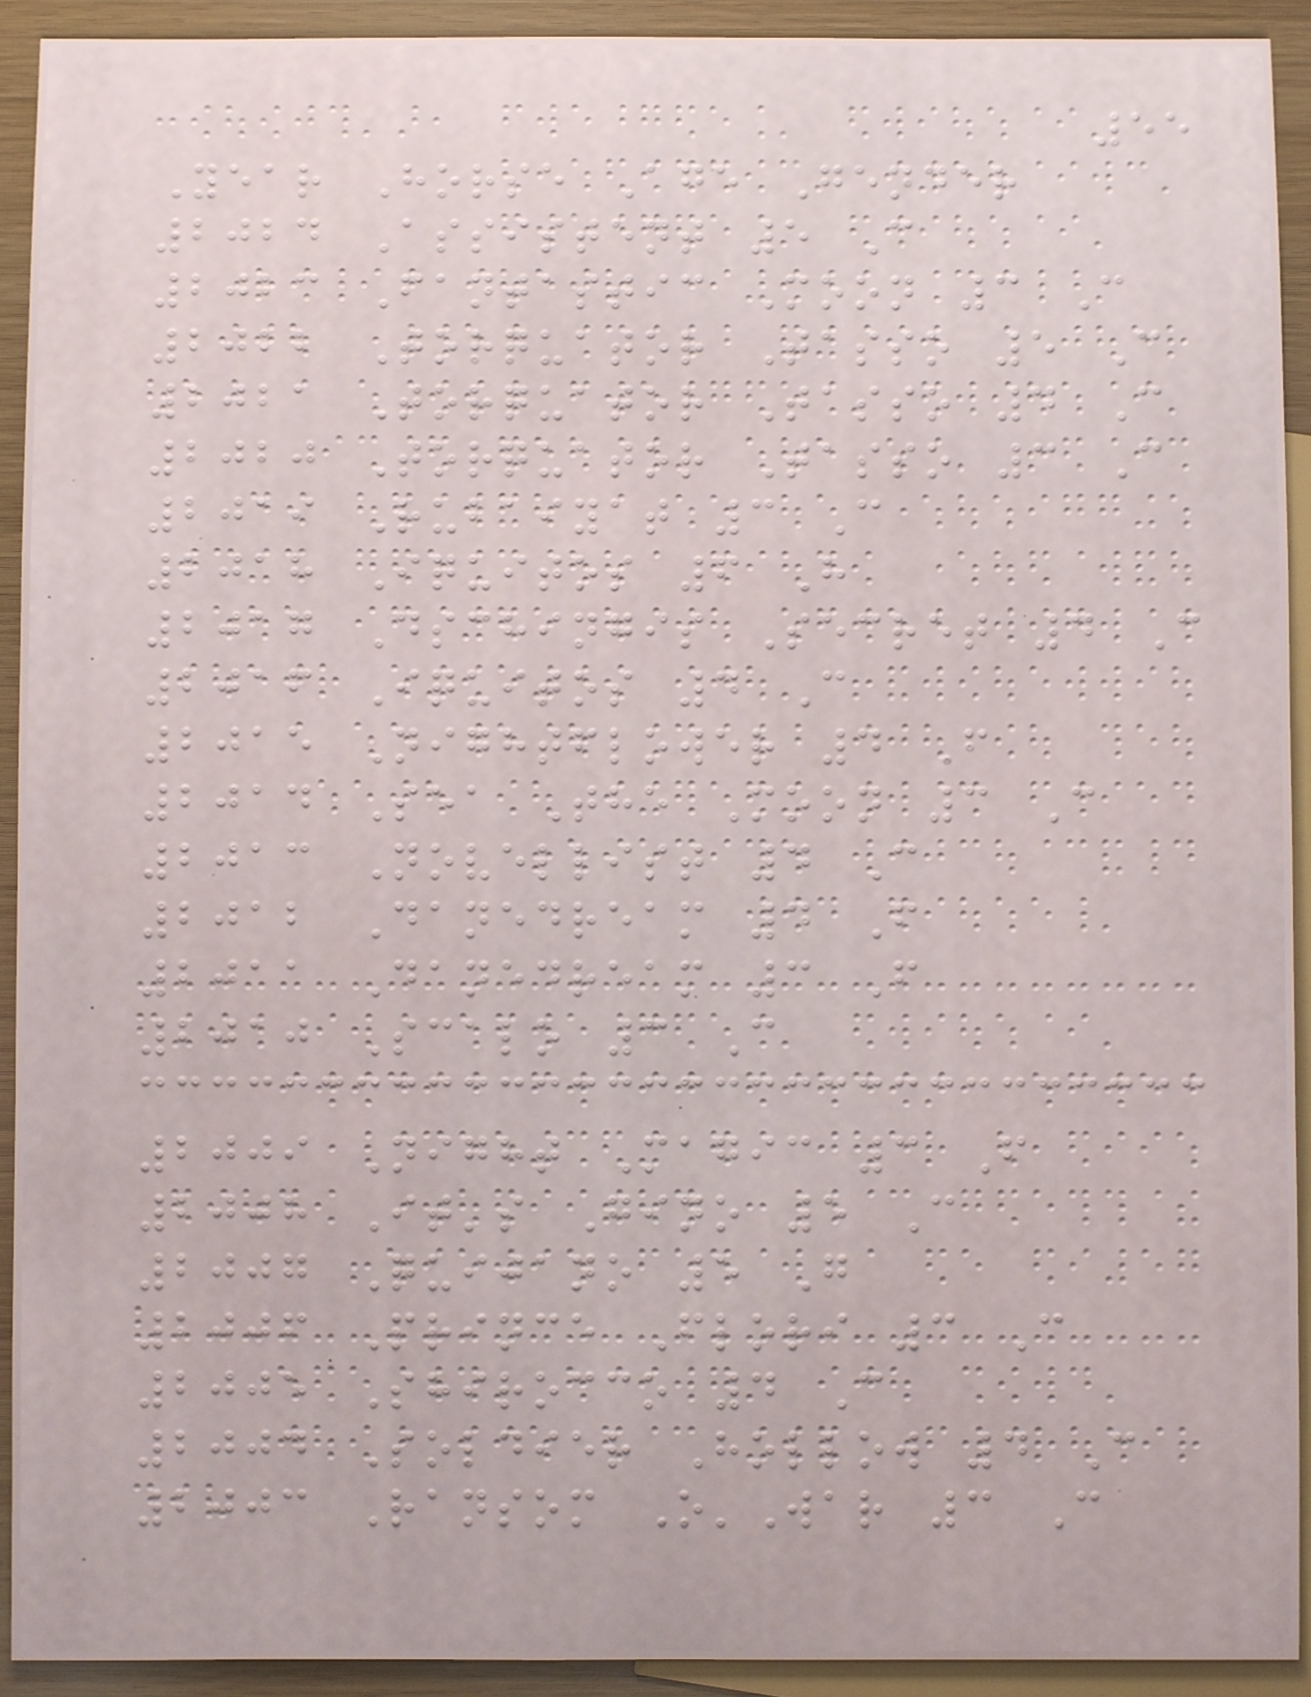55
Year Horse Age Gender
2024 Assistent 5 C
2023 Fantastic Moon 3 C
2022 Torquator Tasso 5 C
2021 Torquator Tasso 4 C
2020 Torquator Tasso 3 C
2019 Rubaiyat 3 C
2018 Iquitos 6 H
2017 Dschingis Secret 4 C
2016 Iquitos 4 C
2015 Nightflower 4 F
2014 Sea The Moon 3 C
2013 Novellist 4 C
2012 Danedream 4 F
2011 Danedream 3 F
2010 Scalo 3 C
2009 Night Magic 3 F
2008 It's Gino 5 C
2007 Quijano 5 G
2006 Prince Flori 3 C
2005 Shirocco 4 C
2004 Soldier Hollow 4 C
2003 Ransom O'War 3 C
